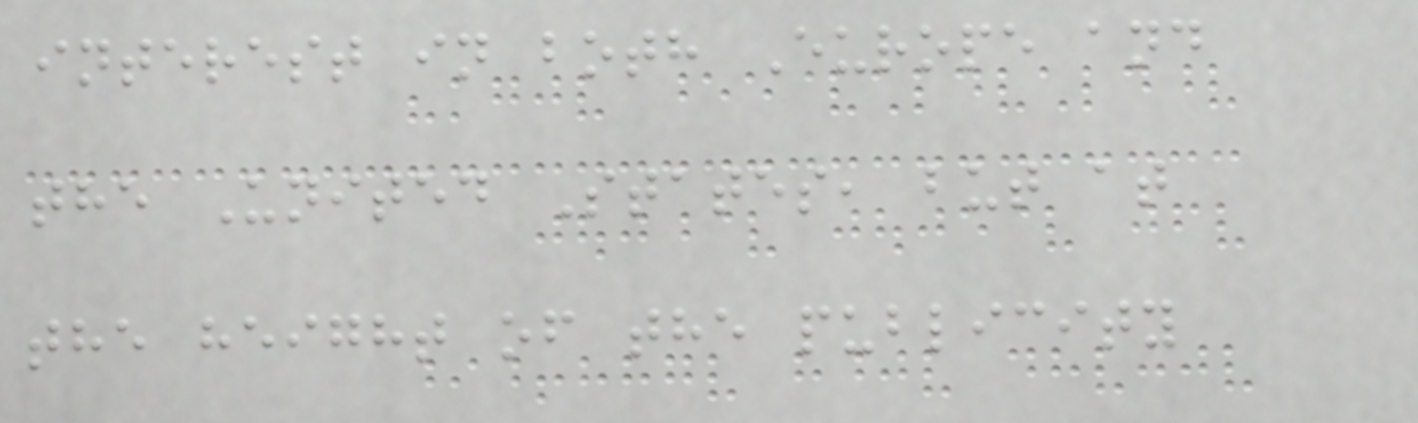interest in both Europe and
the United States, but at
the height of the publicity
